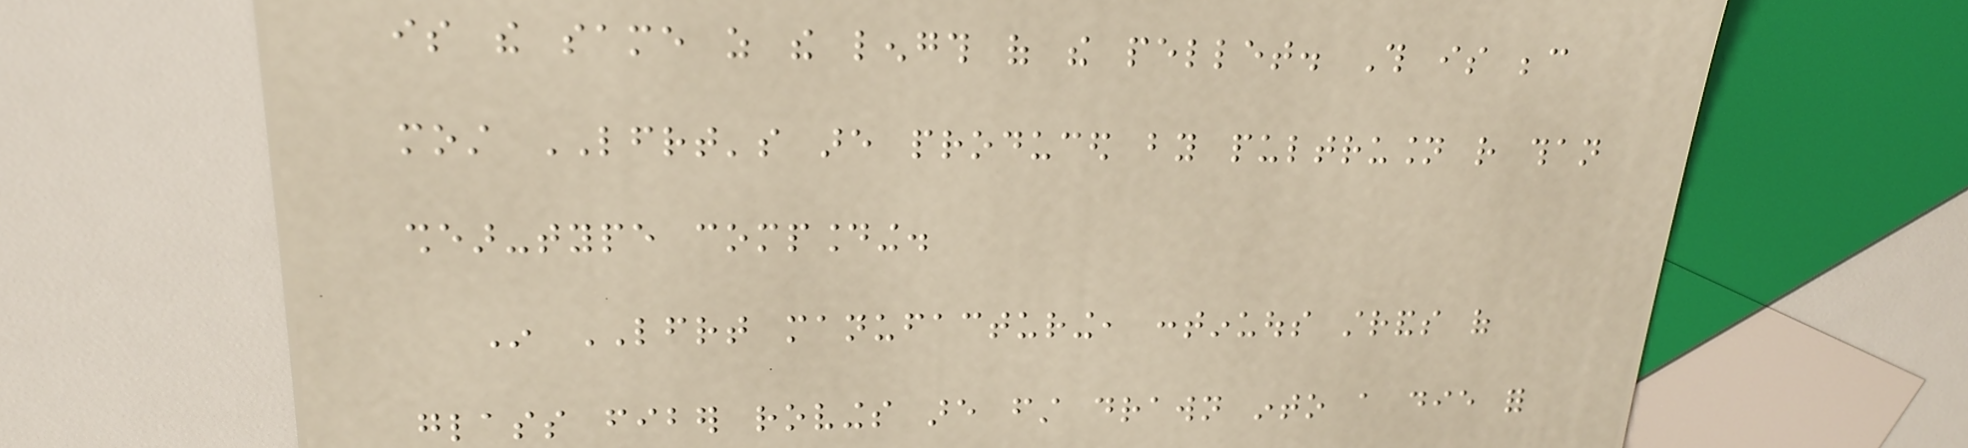is the same as the length of the pellet. This is because
most LFRT's are produced by pultrusion rather than
shear-type compounding.
In LFRT manufacturing, continuous strands of
glass fiber rovings are first drawn into a die for
